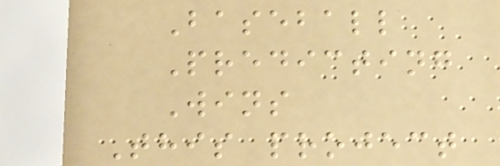Baseball
Predicting
Wins
This project
